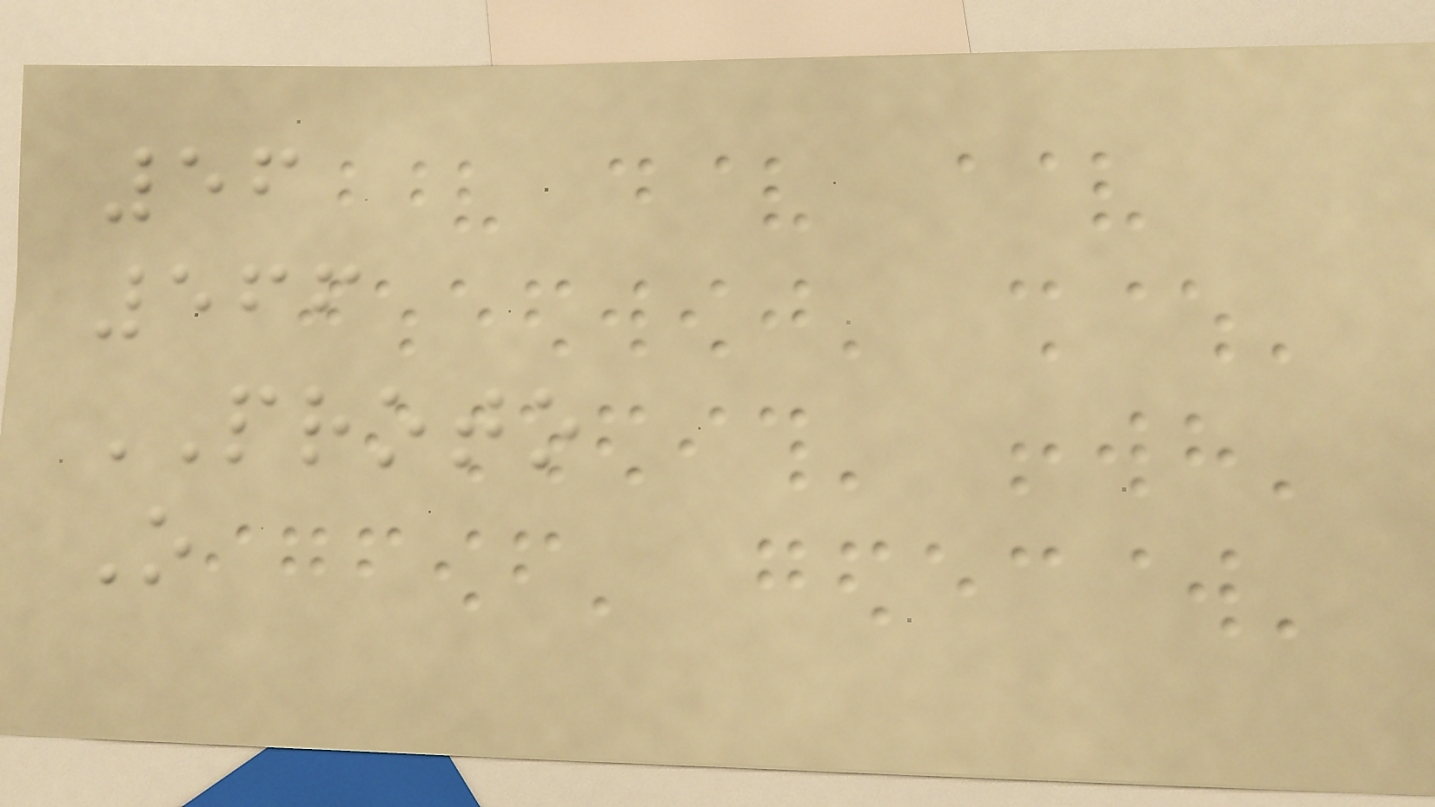56
566
PROTO
O
